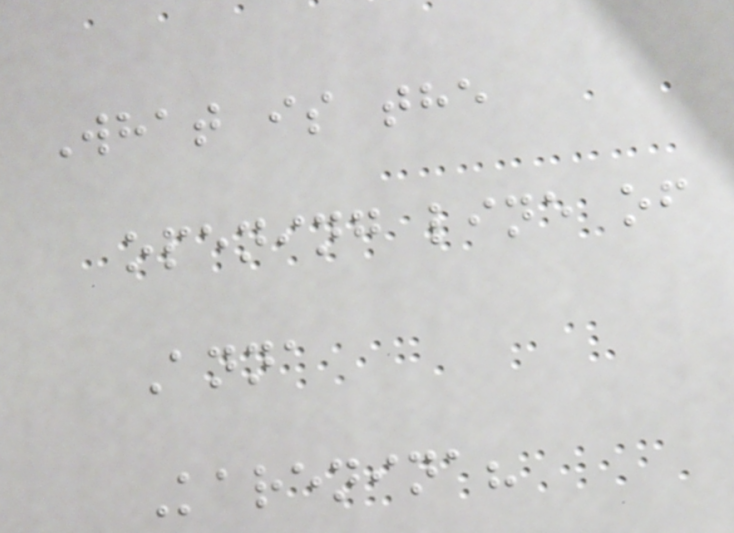What is the
opening line of
Anna
Karenina?
